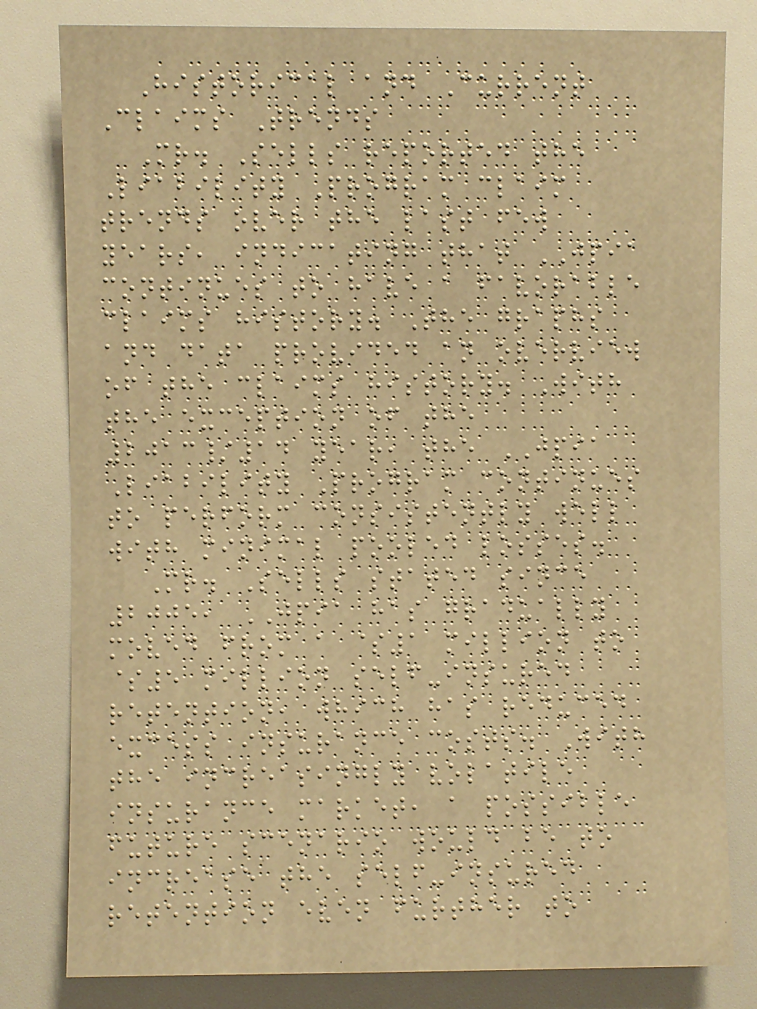Historical and Current
Claims Trends
Mr. Sells reported the
Liability Program claim
trends over the last few
years, indicating that JPIA
continues to have a favorable
claims history. The graphs
and data provided an overview
of the claims history. With
the exception of the
2013/14 year, the JPIA
Liability Program continues
to perform consistently well
with minimal pooled losses.
Mr. Sells stated since
2005, JPIA has gradually
moved from a $1 million to
$5 million self-insured
retention, which has reduced
excess insurance costs. With
the increasingly volatile
insurance market, a possible
future scenario would be to
increase the self-insured
retention even further to
